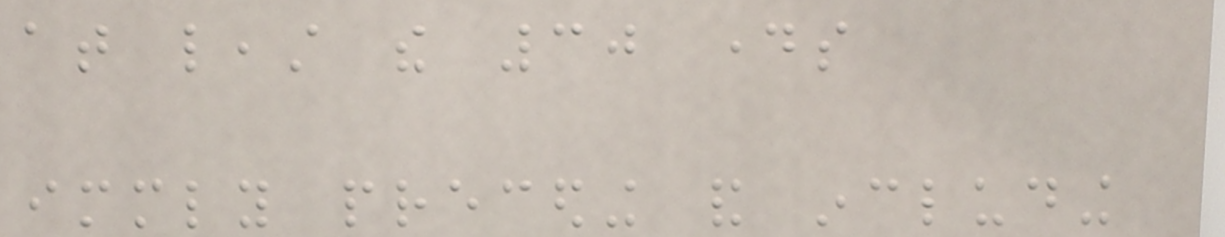at least the 30 days
immediately preceding and including
